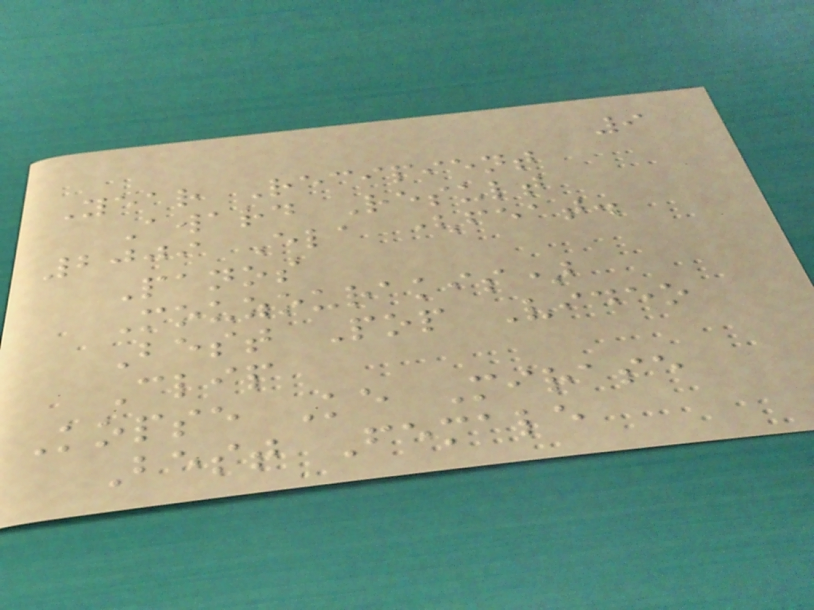9
Year Recipient
Award Result
2009 Ela (feat.
Panos
Mouzourakis)
Best Pop Video
Clip
Kopse Ke Mirase
Best Female
